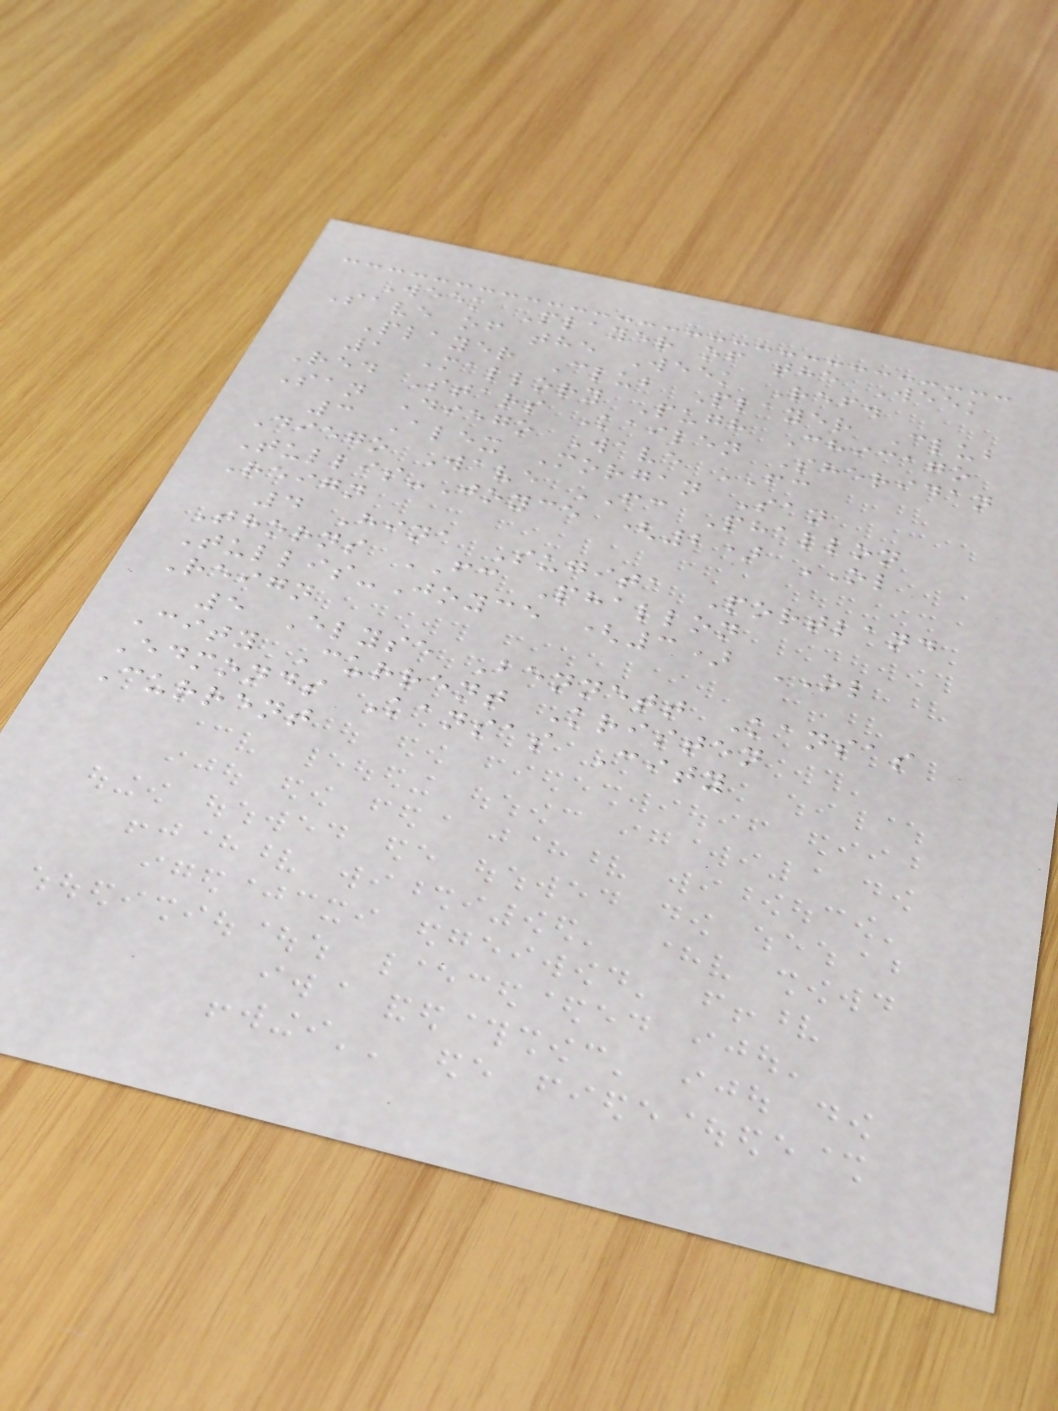Week Player of the Week
Save of the Week Ref.
Player Club Player Club
1 Mallory Pugh Chicago
Red Stars Kailen Sheridan
San Diego Wave FC
3 Alex Morgan San
Diego Wave FC Phallon
Tullis-Joyce (2) OL
Reign
4 Hina Sugita Portland
Thorns FC Phallon
Tullis-Joyce (3) OL
Reign
5 Elyse Bennett Kansas
City Current Kristen
Edmonds Kansas City
Current
